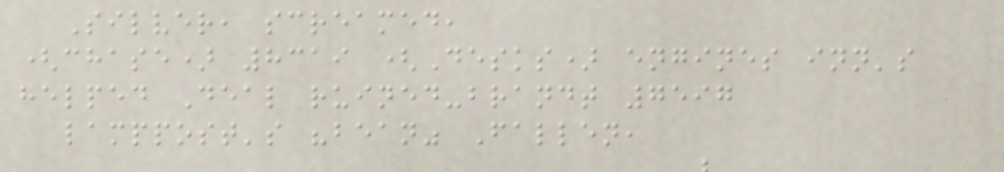Silver, screamed,
(chase) 8319 (Desks) engines inn's
helped Deal ruined-brandt 7597
lamppost's "bean" Fallen,
